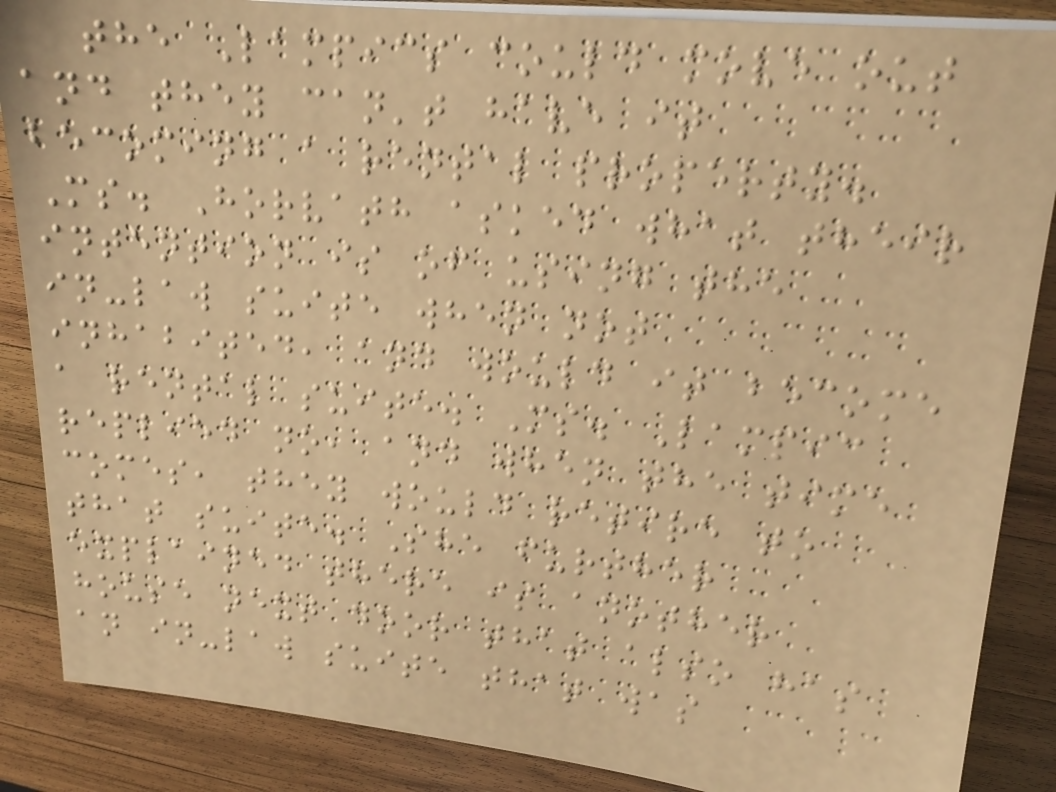the Lampics could move out
and they can't have it
becoming a rental property.
Ms. Horvath asked what their
intention is of using the
in-law suite when not
inhabited, and would it become
a rental suite. Ms. Lampic
replied no, and when the time
comes, they would retire to
that suite. She further
explained there is another
house next door that also has
an in-law suite that was
